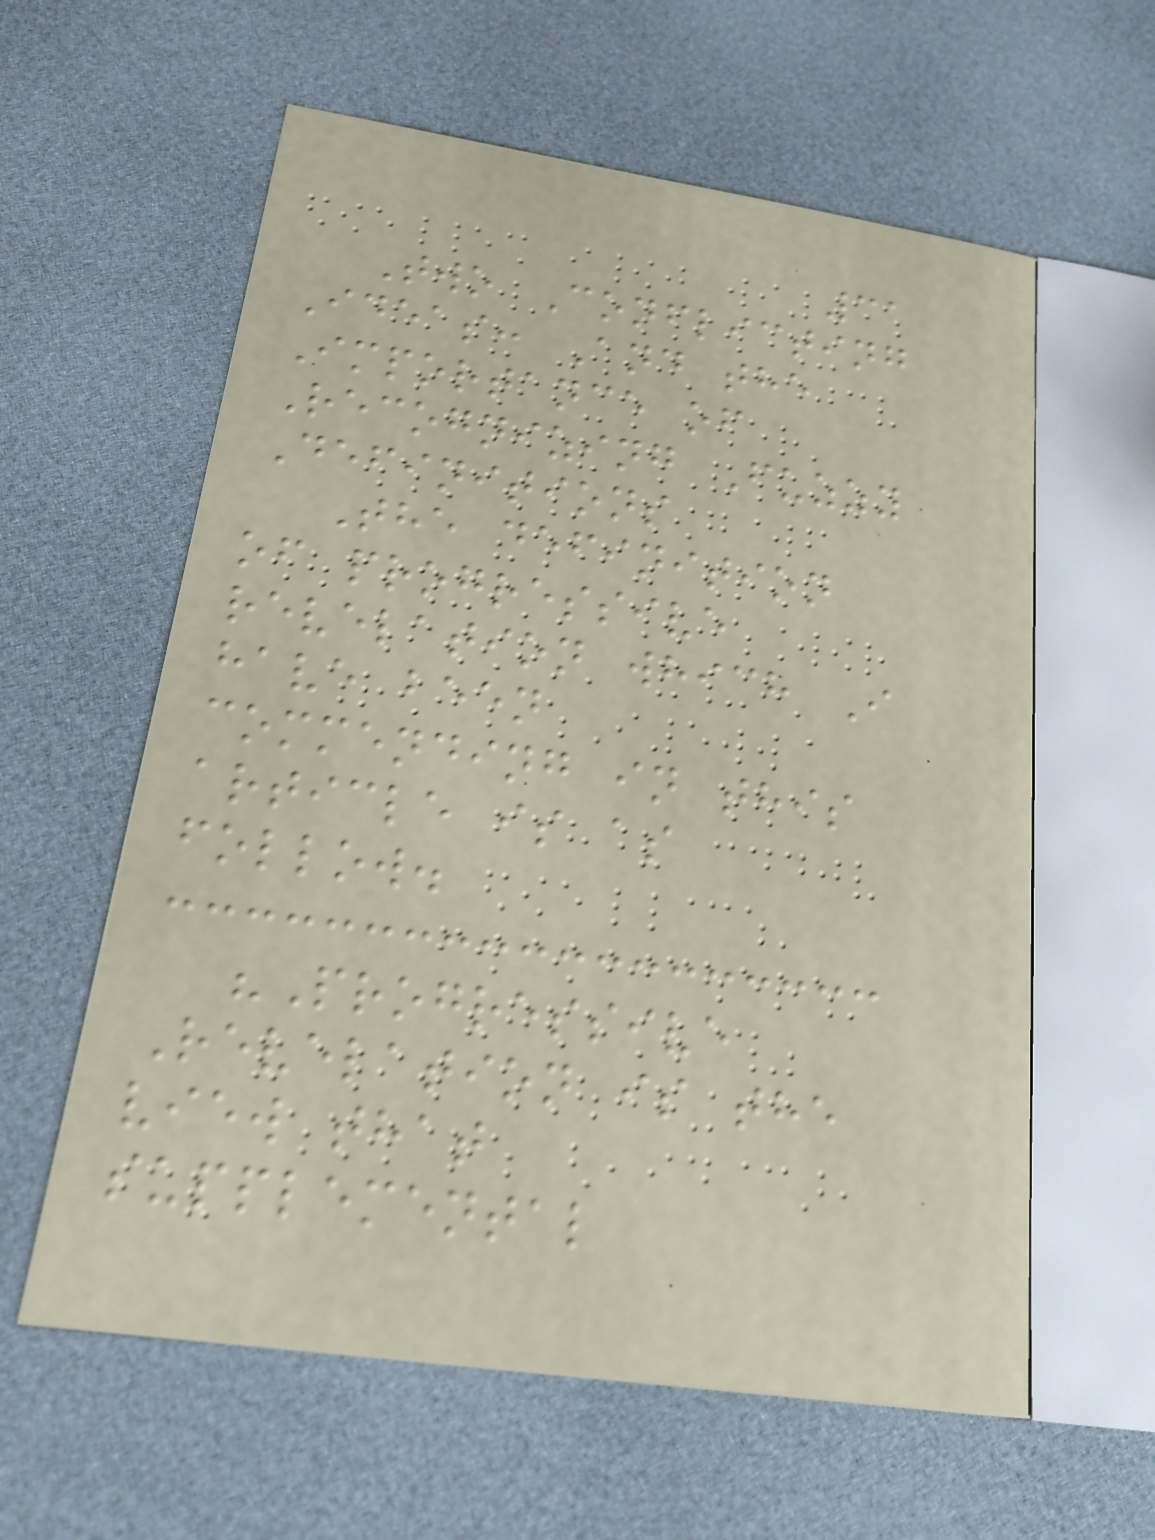31
Two Conflicting
Ideas: And the
Importance of
Recognizing Fuzzy
Definitions
The definition
of progressive
revelation which I
have been
commending in this
article is as
follow.
"Progressive
Revelation is the
view that
supplemental
